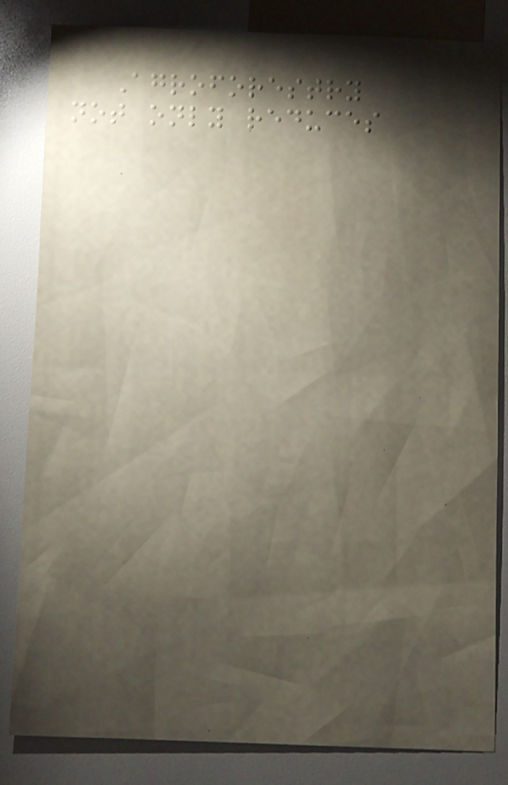Agroforestry
not only reduces
